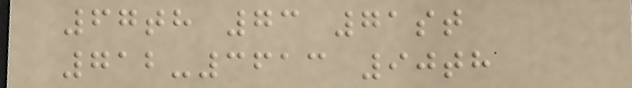67th 73 71st
712-3613 90th
